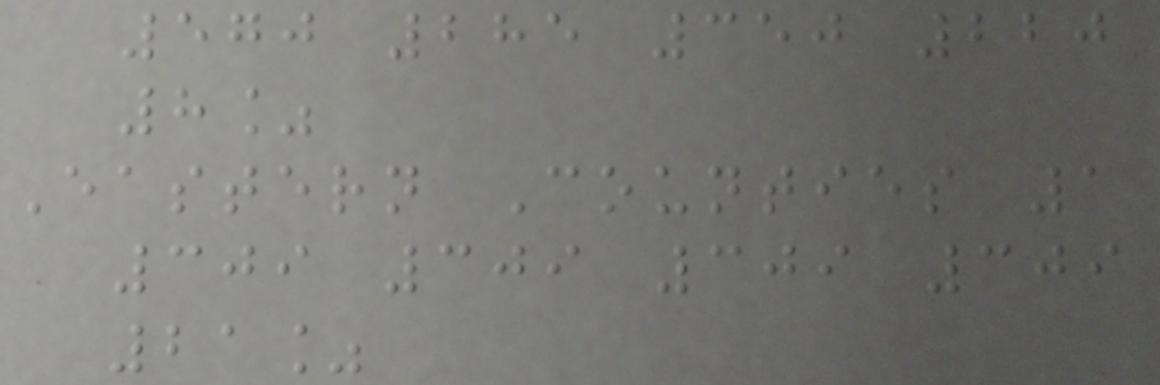570 285 350 220
8%
Eastern Counties 1
309 309 309 309
21%
